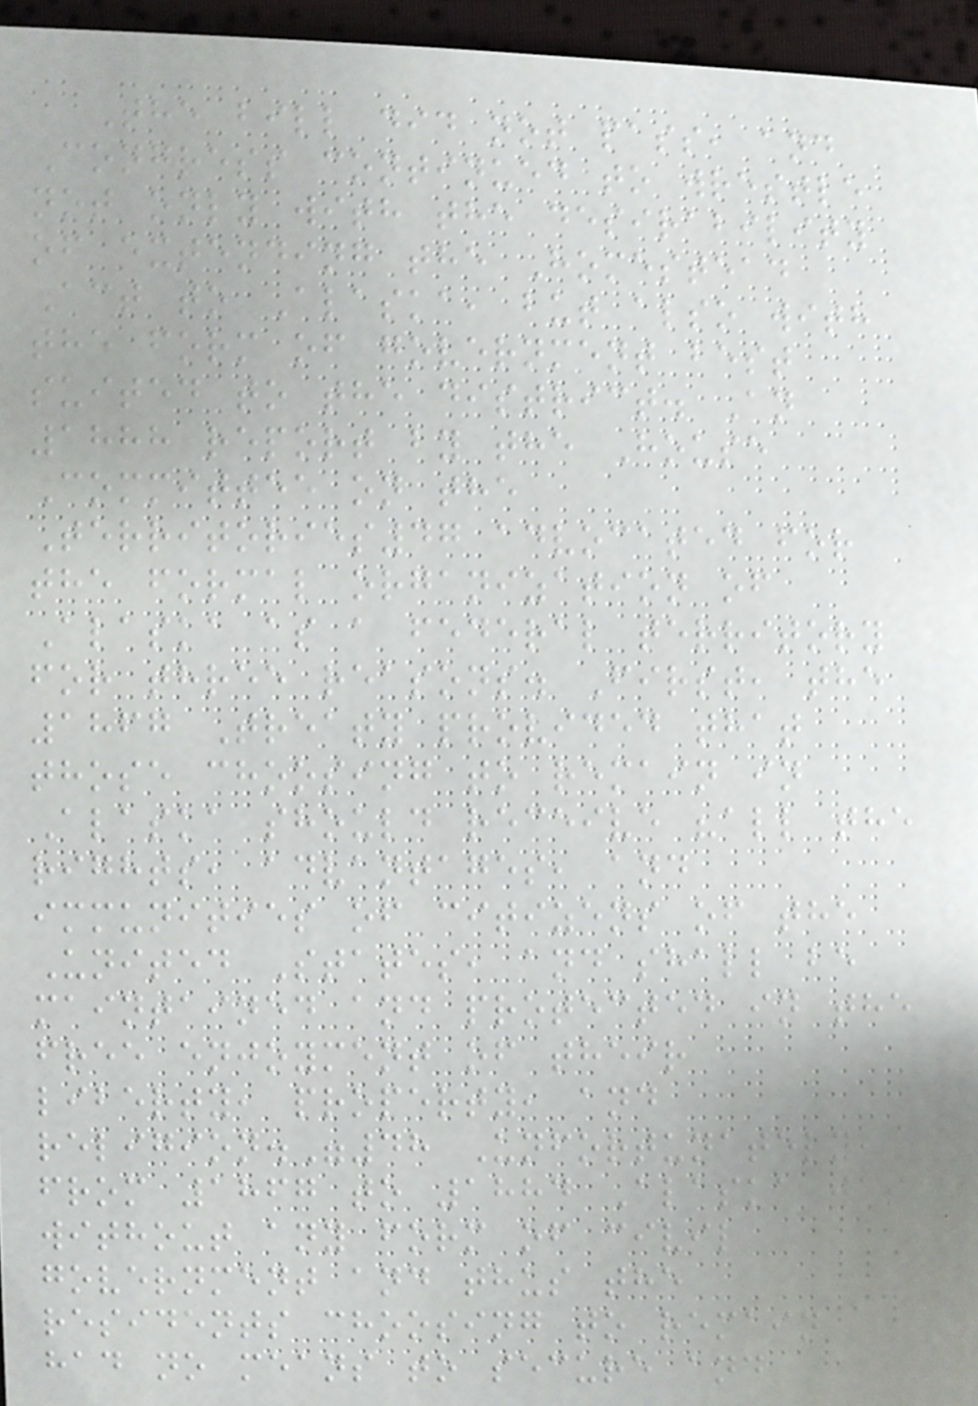The bill did not pass, and
Congress continued to wrestle
not only with the desirability
of extending the Homestead
Act to Alaska, but also with
the form of government best
suited to the district. An
1888 report by the House
Committee on the
Territories47 advocated for
the formal organization of
Alaska as a federal territory
for three reasons. First, the
1867 Treaty provided that
those choosing to remain in
Alaska should receive "all the
rights, advantages, and
immunities of citizens of the
United States, and shall be
maintained and protected in the
free enjoyment of their
liberty, property, and
religion."48 Unfortunately,
from 1867 to 1884 Alaska was
without any form of civil
government and thus the
residents choosing to remain
had no means to secure and
